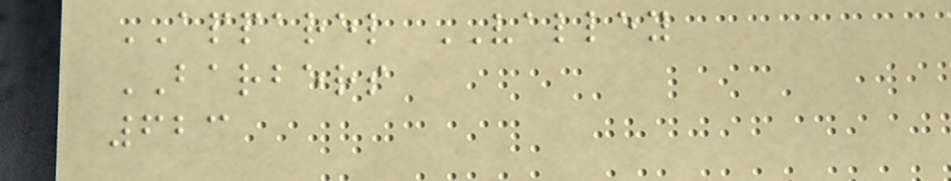APPAREL VALLEY
BARBERS
623
